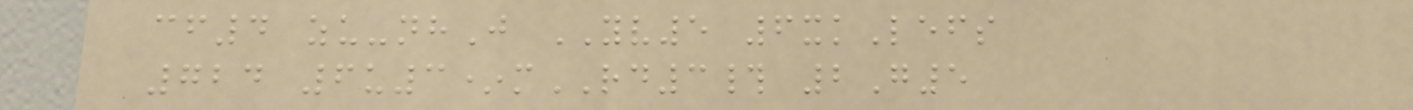cf4 zu-nhJ YV5 6xkLefs
724 6u3*mRD3# 2G5
